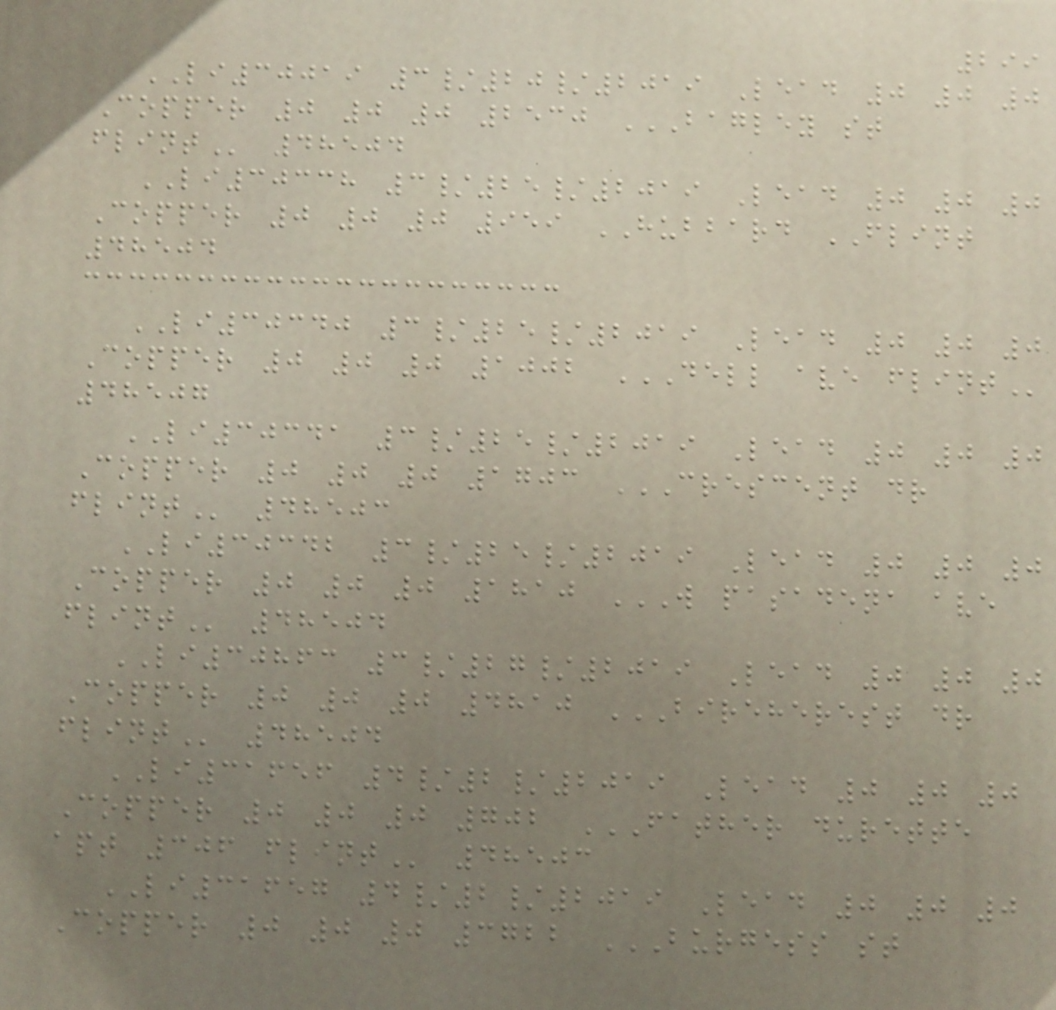299
LI30019 3/20/2019 Lead 0 0 0
Copper 0 0 0 2530 BAGLEY ST
FLINT 48504
LI30338 3/25/2019 Lead 0 0 0
Copper 0 0 0 959 HUBBARD FLINT
48504
LI30340 3/25/2019 Lead 0 0 0
Copper 0 0 0 1002 DELL AVE FLINT
48507
LI30341 3/25/2019 Lead 0 0 0
Copper 0 0 0 1703 CRESCENT DR
FLINT 48503
LI30342 3/25/2019 Lead 0 0 0
Copper 0 0 0 1810 W PASADENA AVE
FLINT 48504
LI30863 3/27/2019 Lead 0 0 0
Copper 0 0 0 4810 BIREHEREST DR
FLINT 48504
LI31656 4/2/2019 Lead 0 0 0
Copper 0 0 0 702 FATHER DURETTE
APT 306 FLINT 48503
LI31657 4/2/2019 Lead 0 0 0
Copper 0 0 0 3722 BURGESS ST
